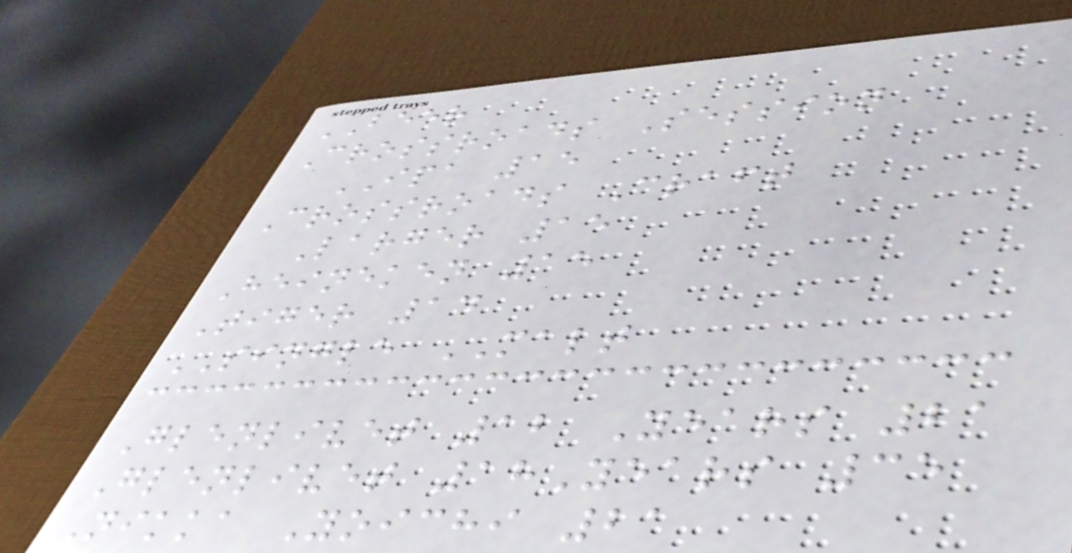BEER
Crossroads Session
IPA 15
Crossroads Craft
Larger 15
Heineken 15
Tiger 14
SINGLE MALT
Glenlivet 12 Years 21
Glenlivet 18Years 35
Nikka Yoichi 21
